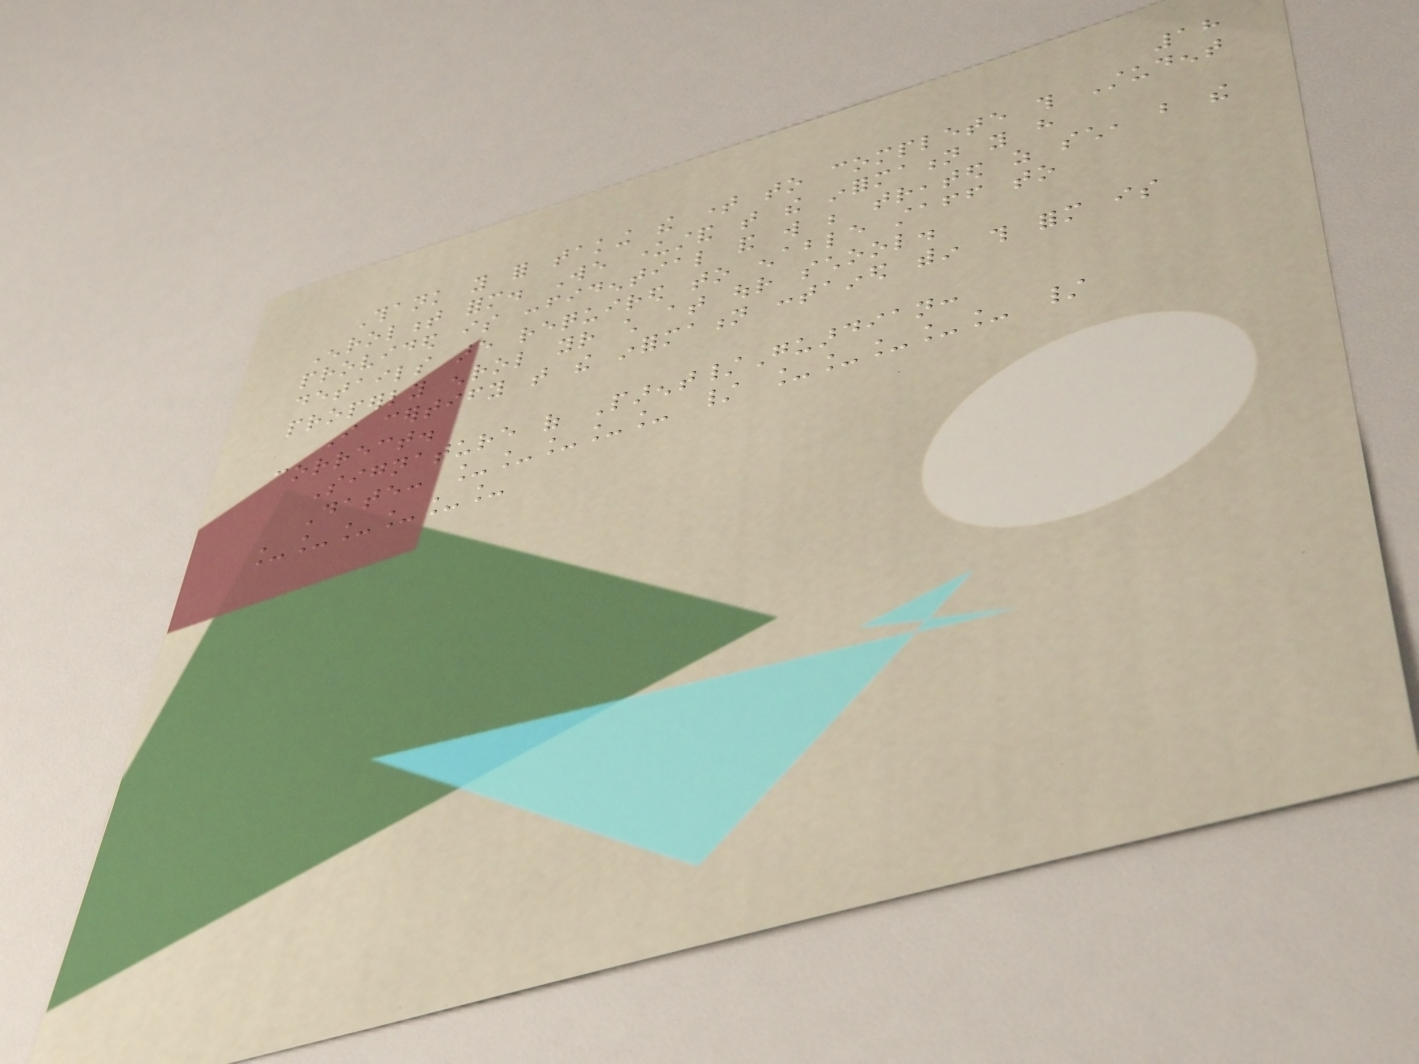18
Thank you for taking the time to complete this Student
Enrolment form. We understand that the information you have
provided is confidential and will be treated as such, but the
details are required to enable staff to
properly enrol your child at our school.
I certify that the information contained within this form is
correct.
Signature of Parent/Guardian:
Date: _____ / _____ /
______
